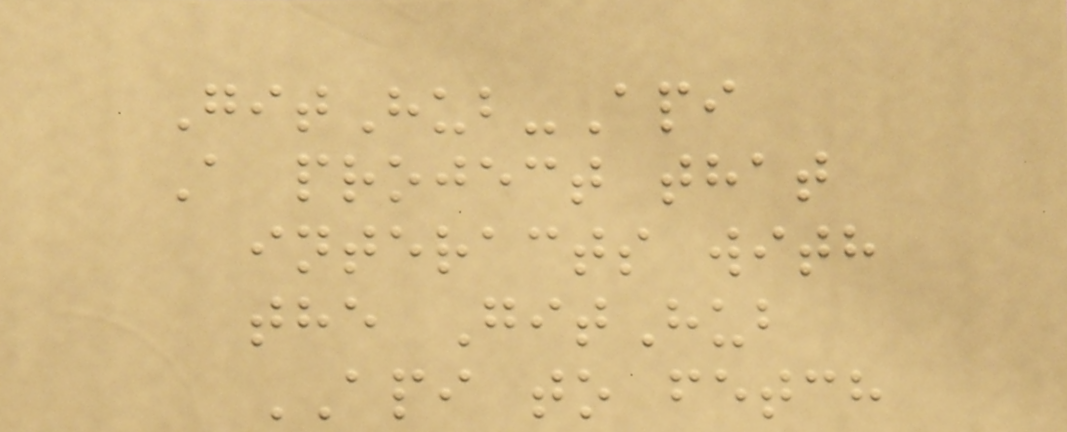GitHub-Api
A project that
interacts with
the GitHub
API to fetch
